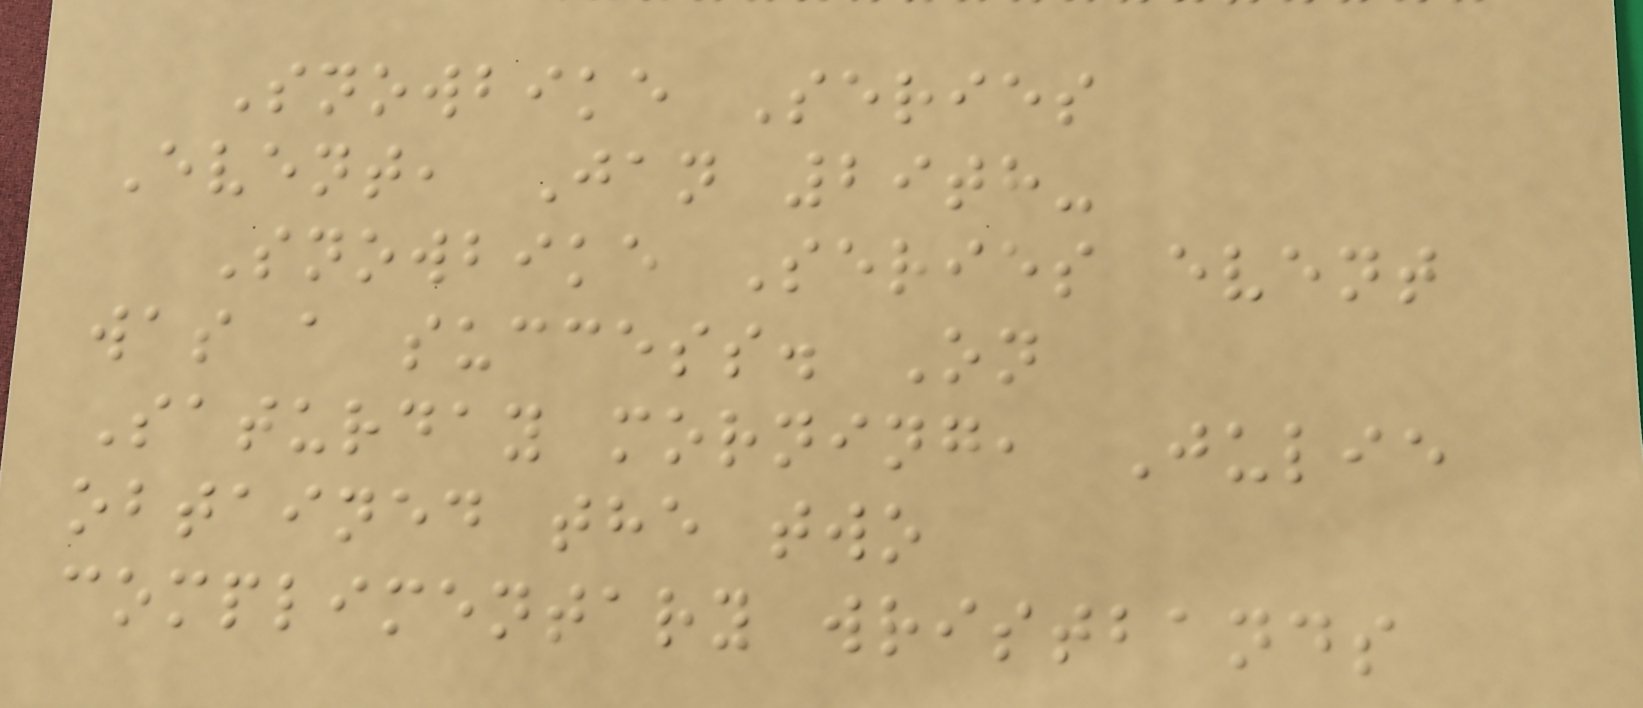Snowbike Series
Event, Jan 29th-
Snowbike Series event
was a success. On
Saturday morning, Julie
obtained the two
complimentary wristbands
